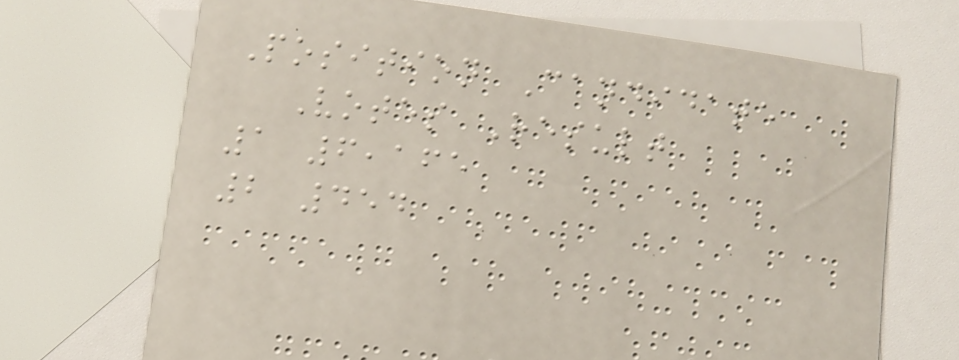Position Candidate
Votes Result
1 6,165
2 454
